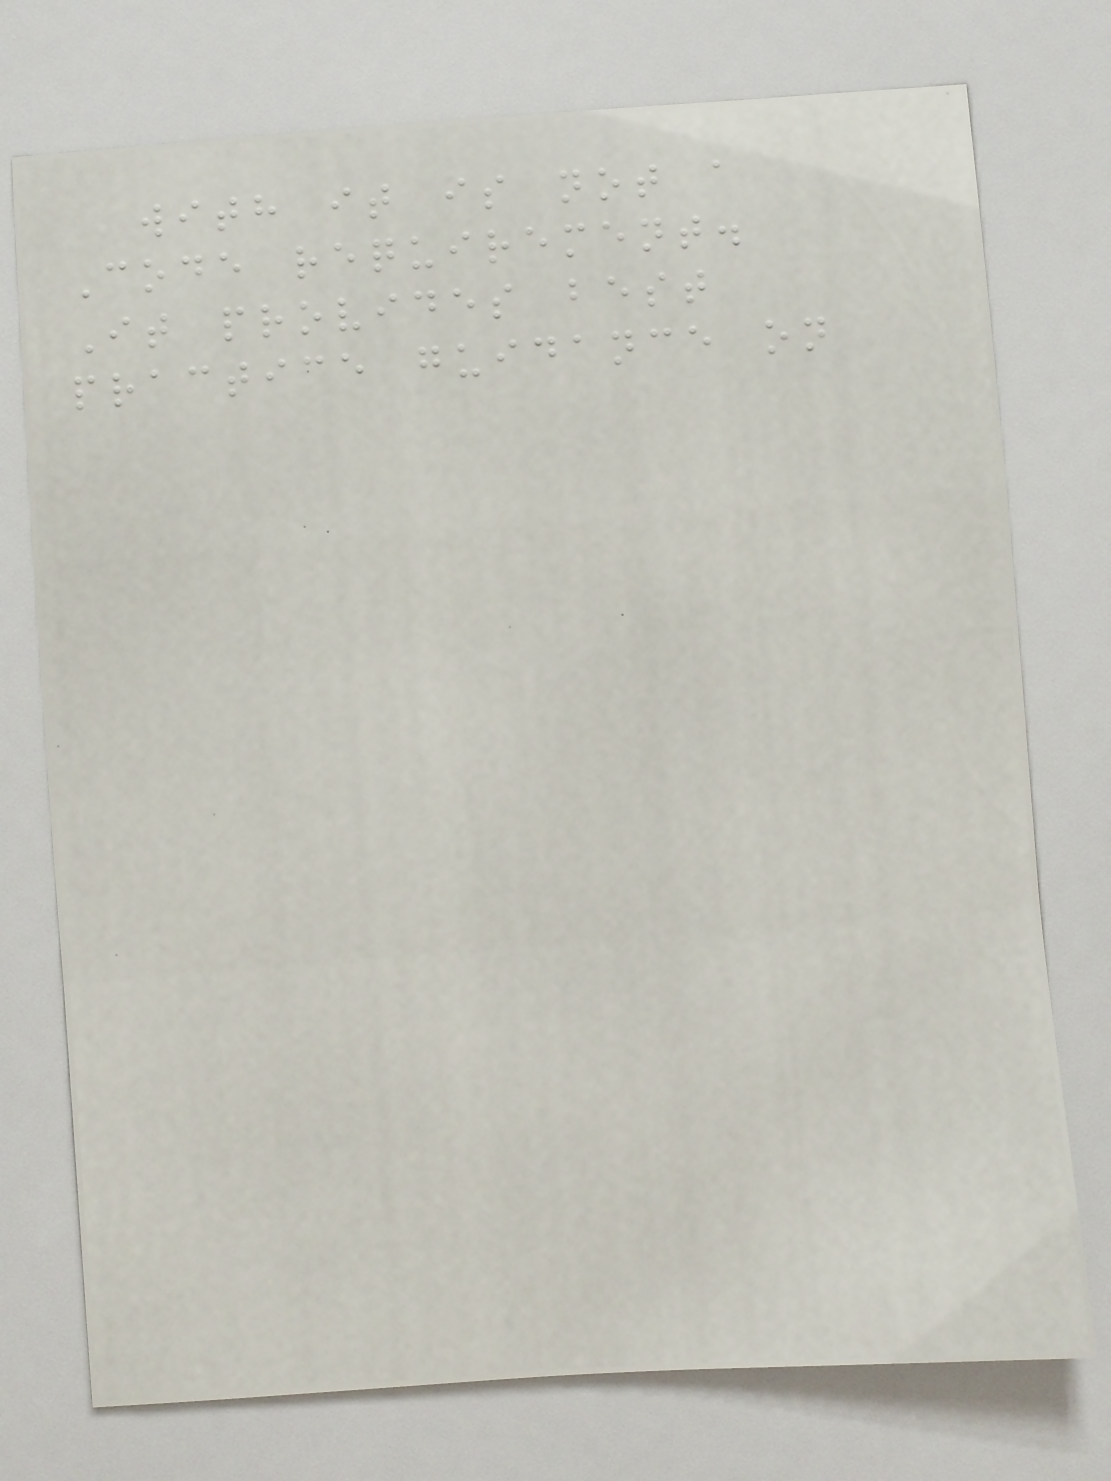with it is not a
Code requirement.
It provides best
practice guidance on
